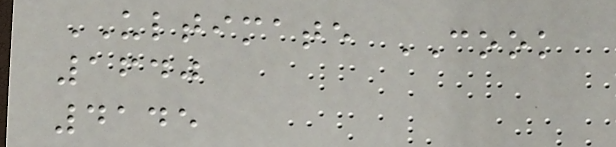ULTIMATE COOK
1640
4145
